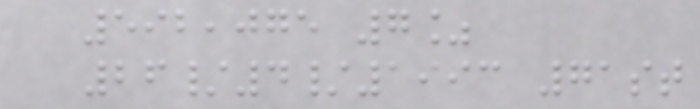592,075 7%
26/4/1993 71st
